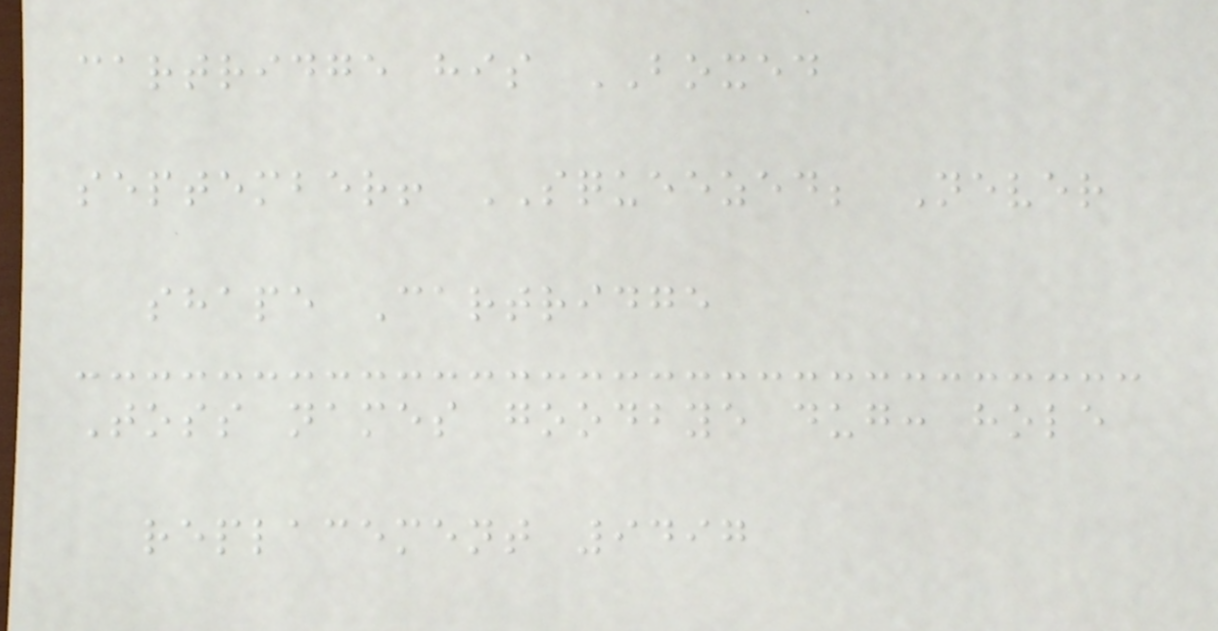cartridge his BOXED
september! SQUEEZED; Never
shape Cartridge
Toss names goodbye dug: hole
replacement 9497
